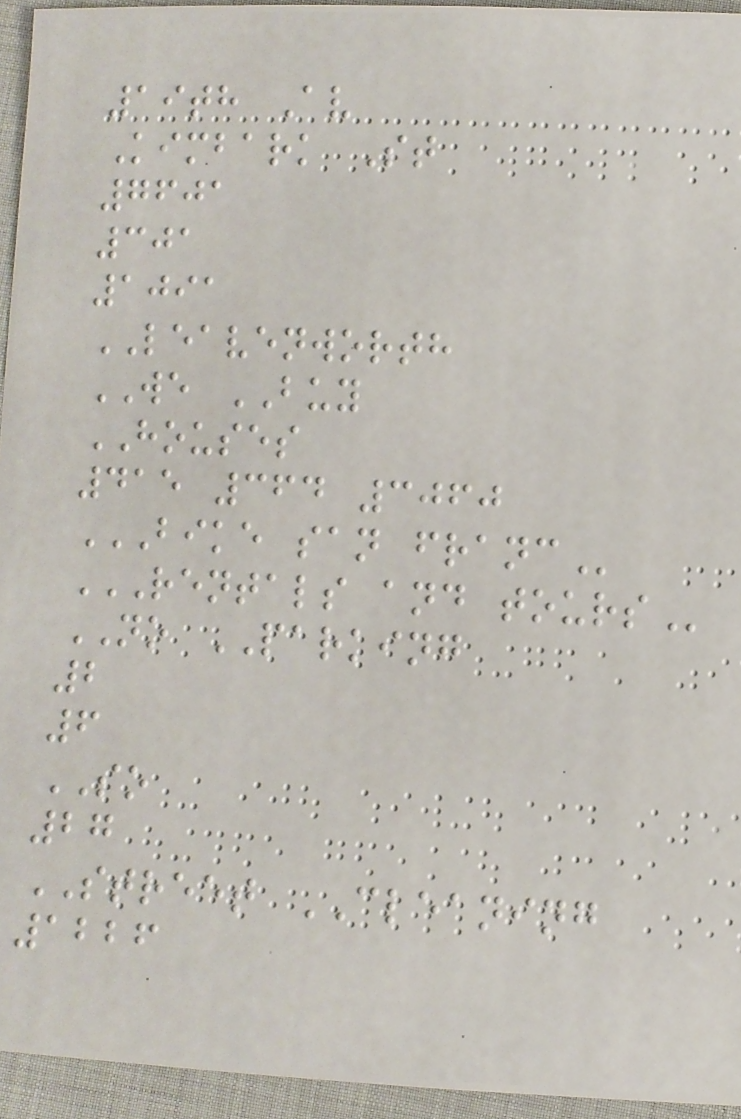19th Av
Kimbark St
7601
301
1091
LEAVENWORTH
WE BUY
HOUSES
415 364 3060
BIKE SAN FRANC
RENTALS AND TOURS
NO PARKING
2
6
SO
27
STREET CLEANING
1226
